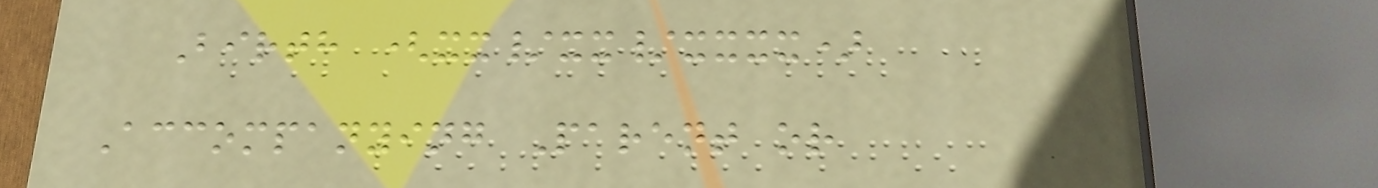Birth (xx/xx/xxxx)
Accompanying Parent or
